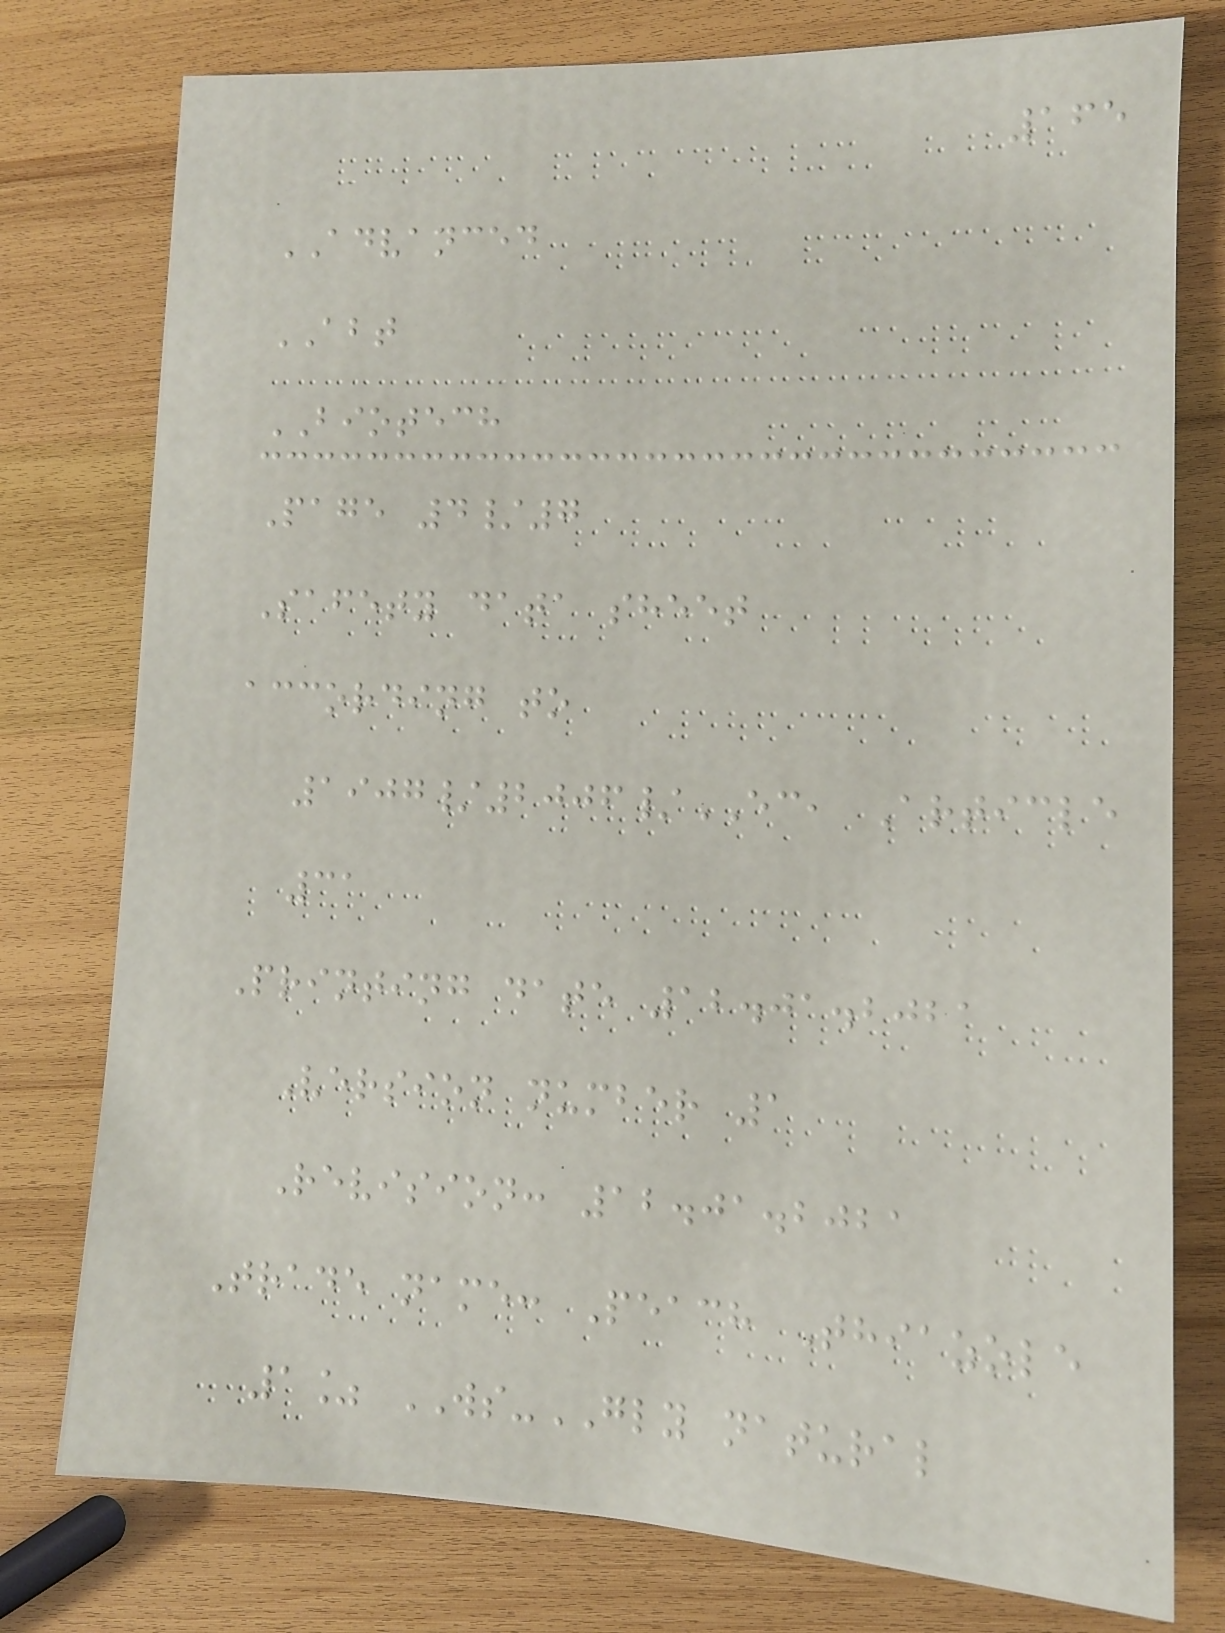165
ADVANCED
ABT
BIOTECH
Page 4/7
Safety data sheet
according to
1907/2006/EC, Article
31
Printing date 12.01.2021
Version number 1
Revision: 12.01.2021
Trade name: Peach Thiazole
1% WS-GLY natural
